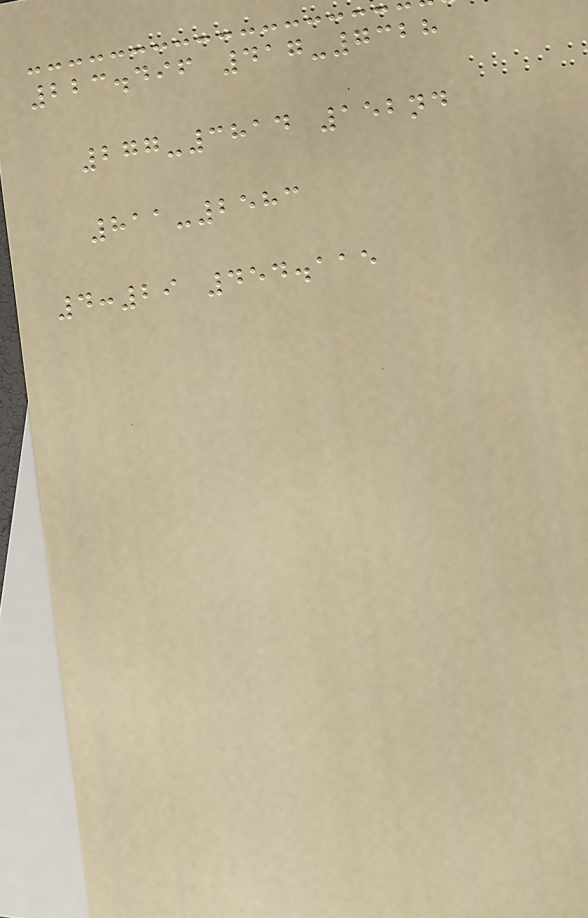223.496 417-7328
277-3814 152nd
811-2583
4:29 454.115
